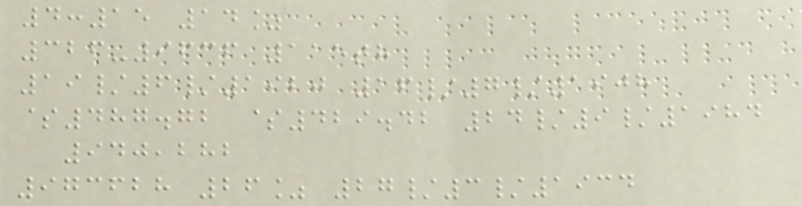4:15 14%
326-9636 115th
19/6/1920 16/7/1908
$487.72 $429.42 24/9/1984
940,282
973628 26% 27/3/1934
